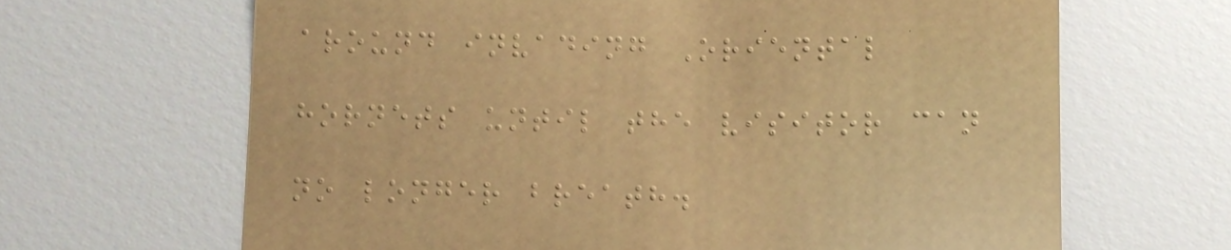around invading Oriental
hornets until the visitor can
no longer breath.
